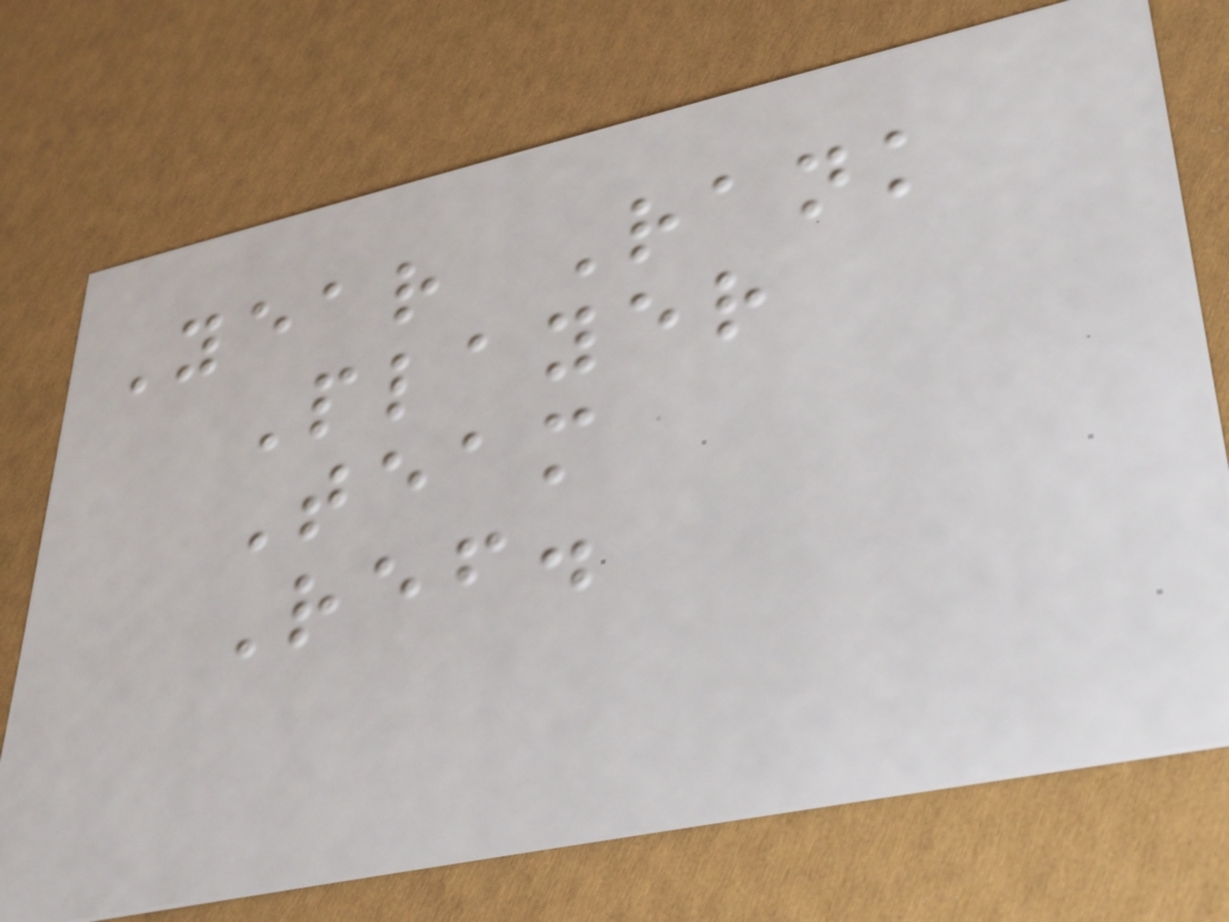Year Rank
Player
Team
Ref.
